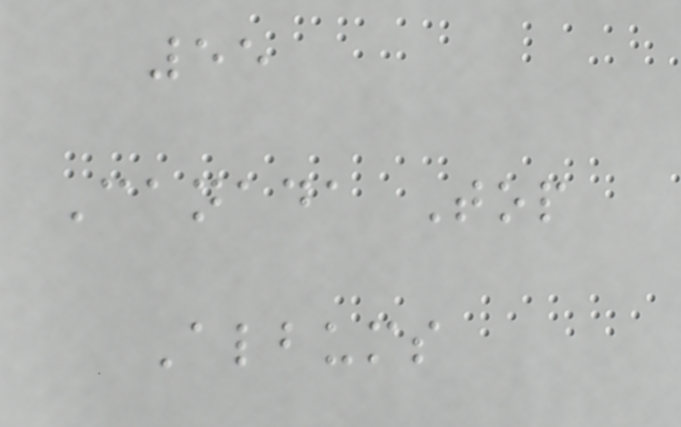55
Canada Top
Albums
